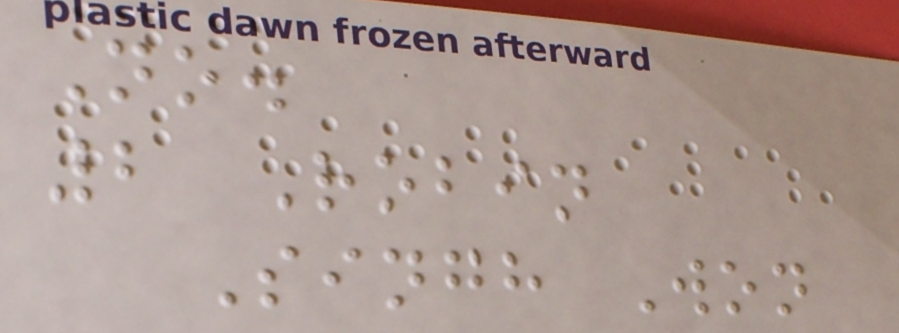No.
2 Robin
Singh Won
